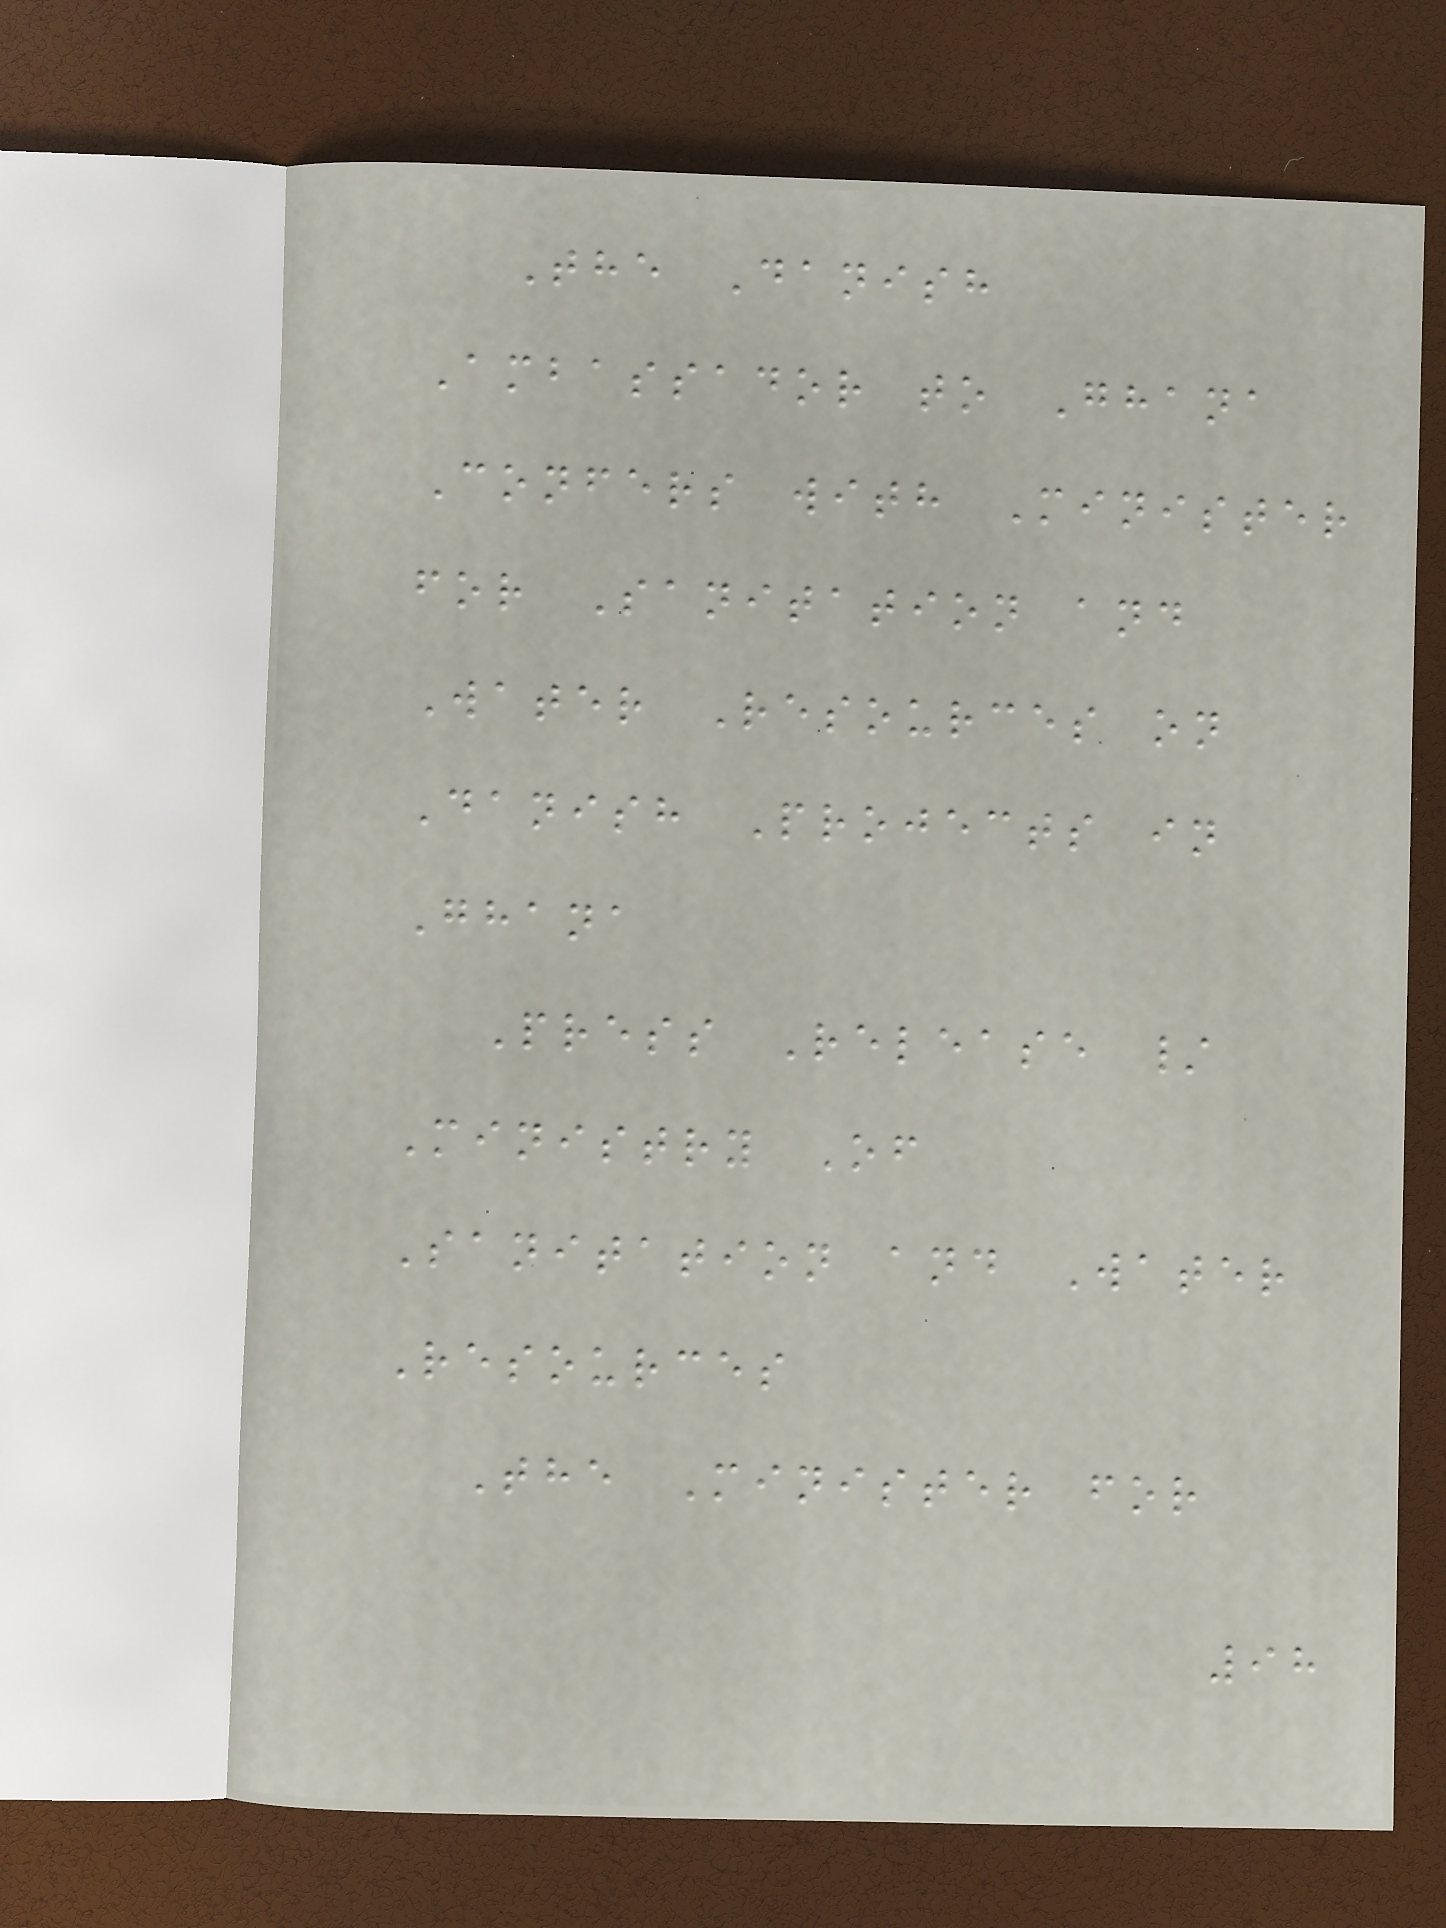The Danish
Ambassador to Ghana
Confers with Minister
for Sanitation and
Water Resources on
Danish Projects in
Ghana
Press Release /
Ministry Of
Sanitation and Water
Resources
The Minister for
98
